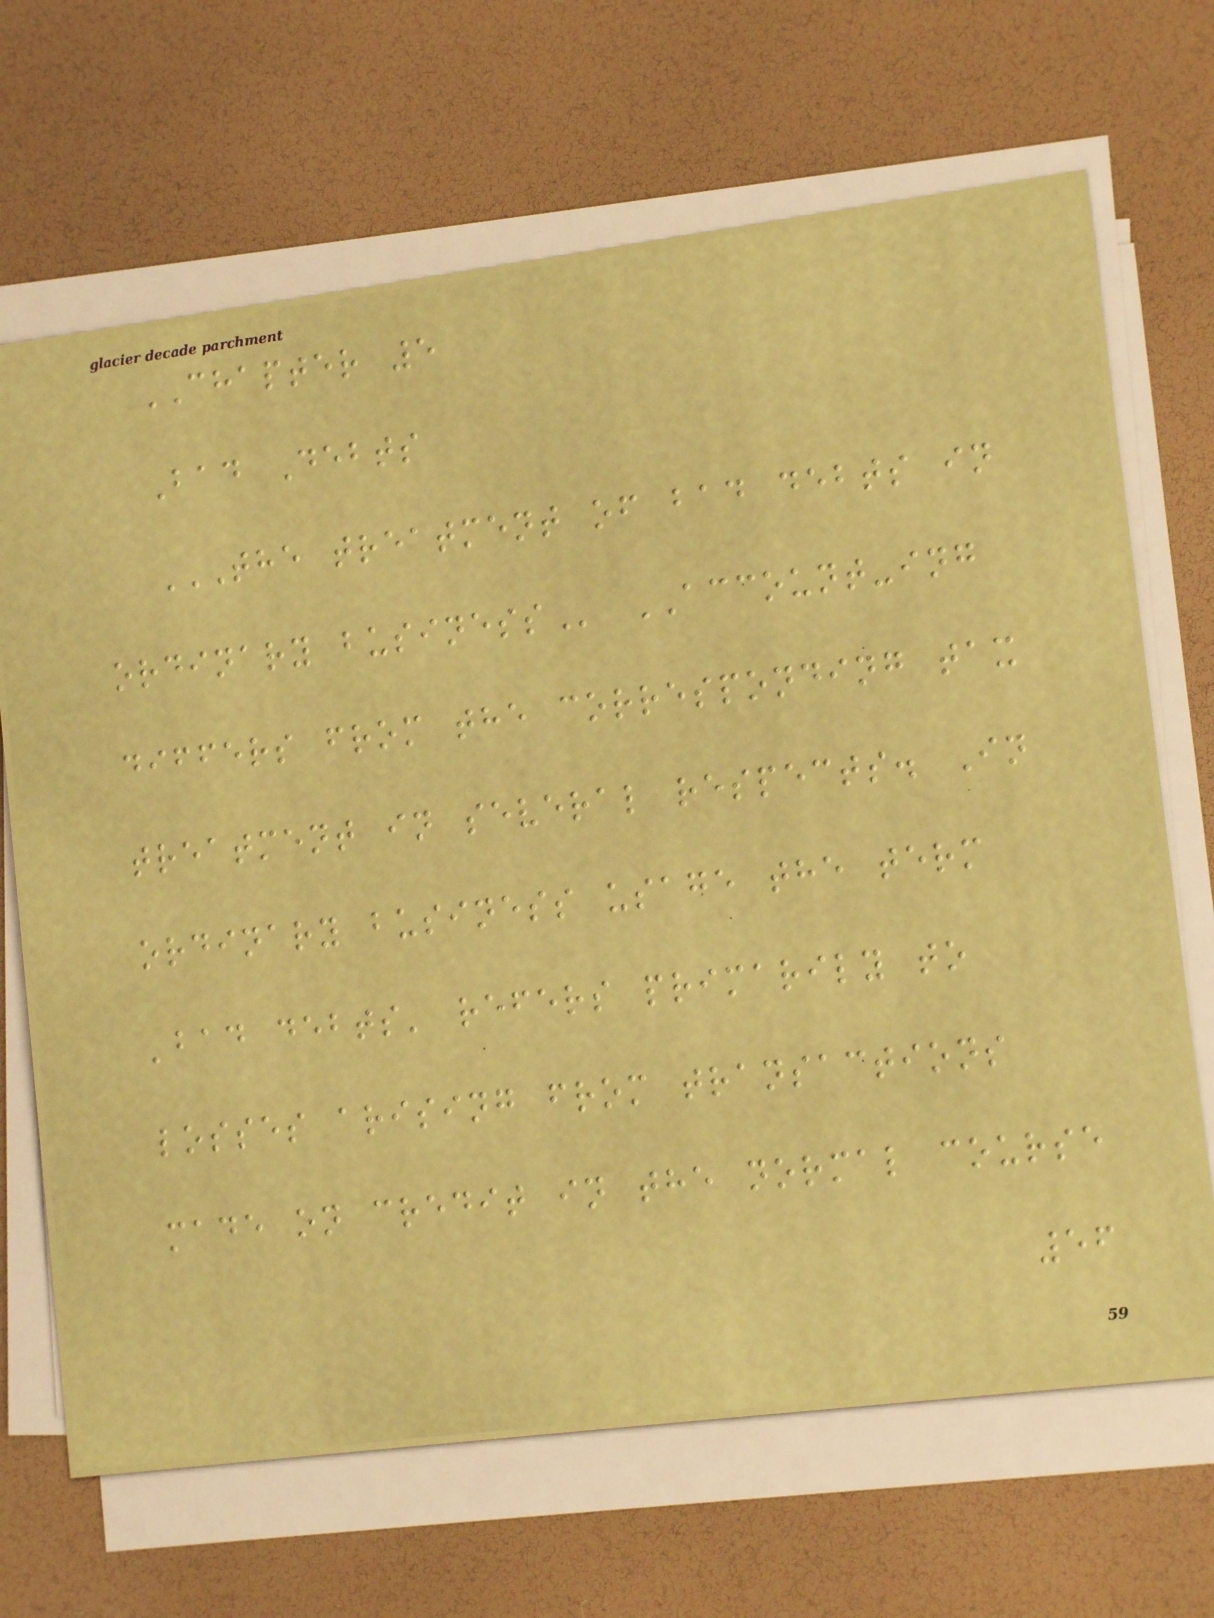CHAPTER 5
Bad Debts
THE TREATMENT OF BAD DEBTS IN
ORDINARY BUSINESS ACCOUNT-ing
differs from the corresponding tax
treatment in several respects. In
ordinary business usage the term
'bad debts' refers primarily to
losses arising from transactions
made on credit in the normal course
56
